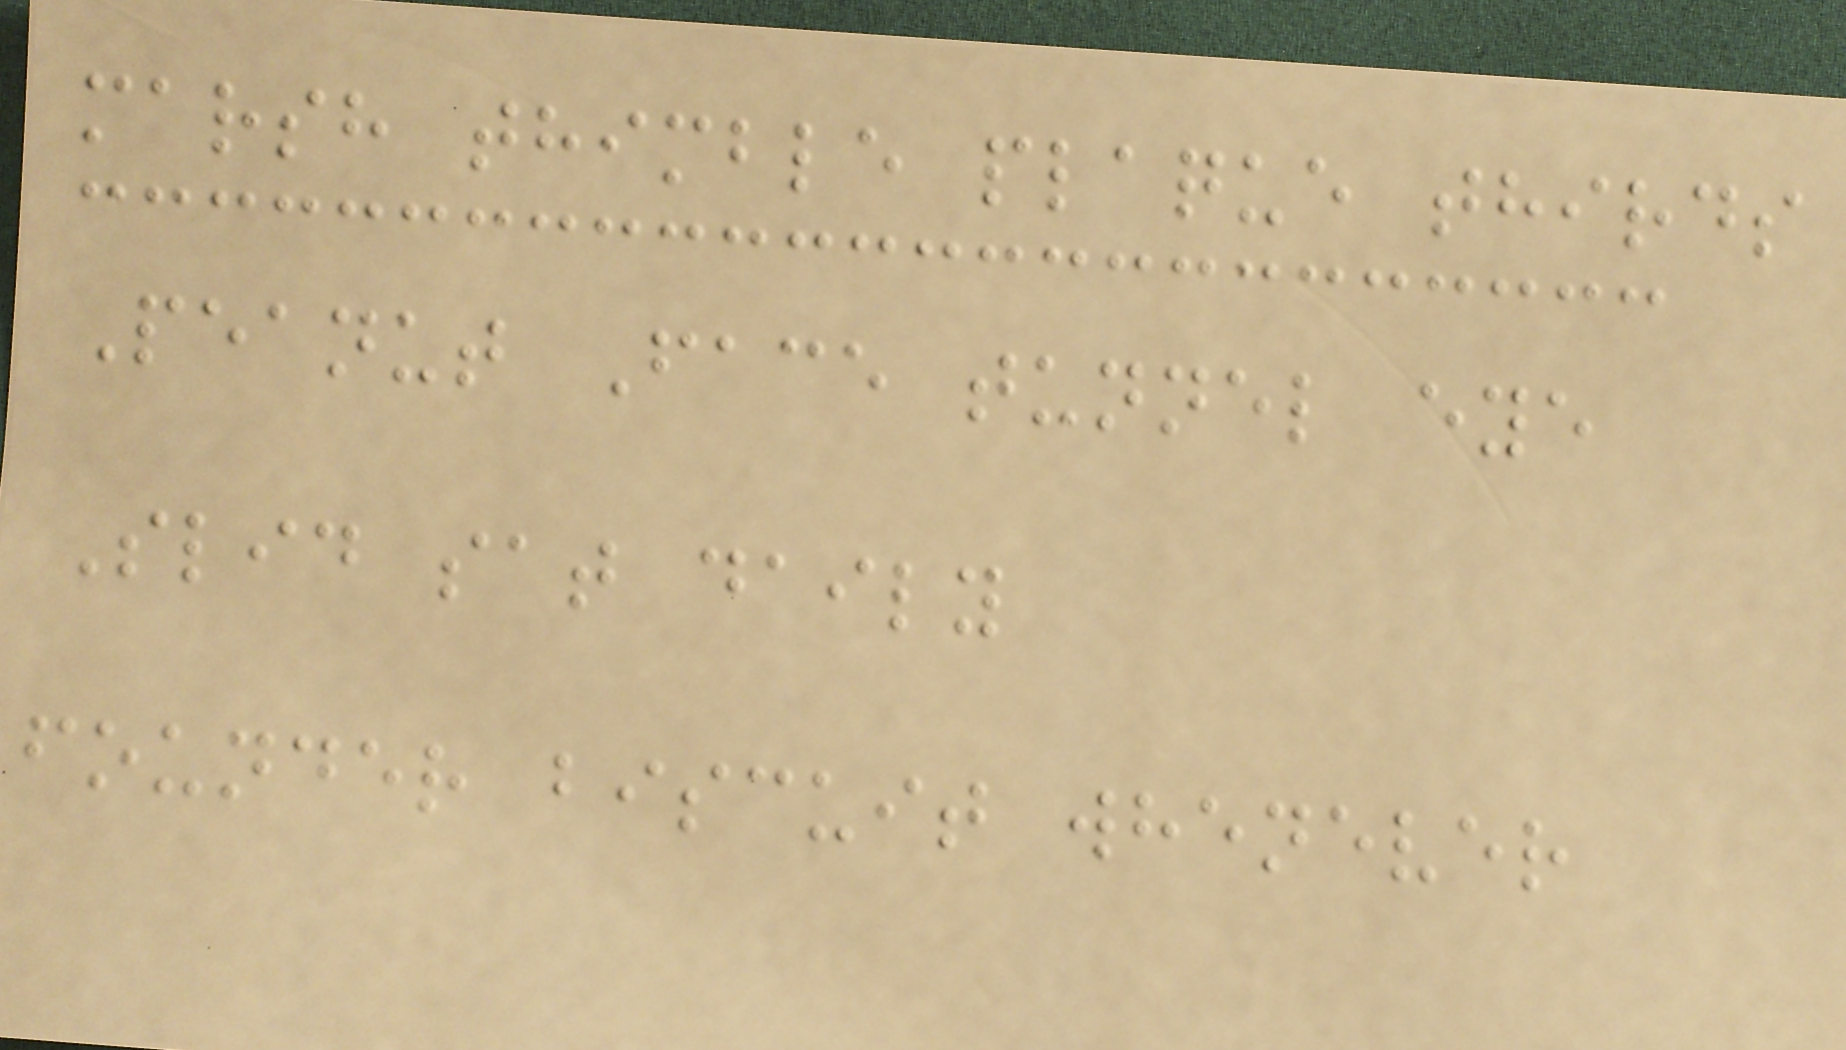marsh thimble plaque thirds
Peanut Face tunnel eye
Slid sat daily
founder biscuit whenever
